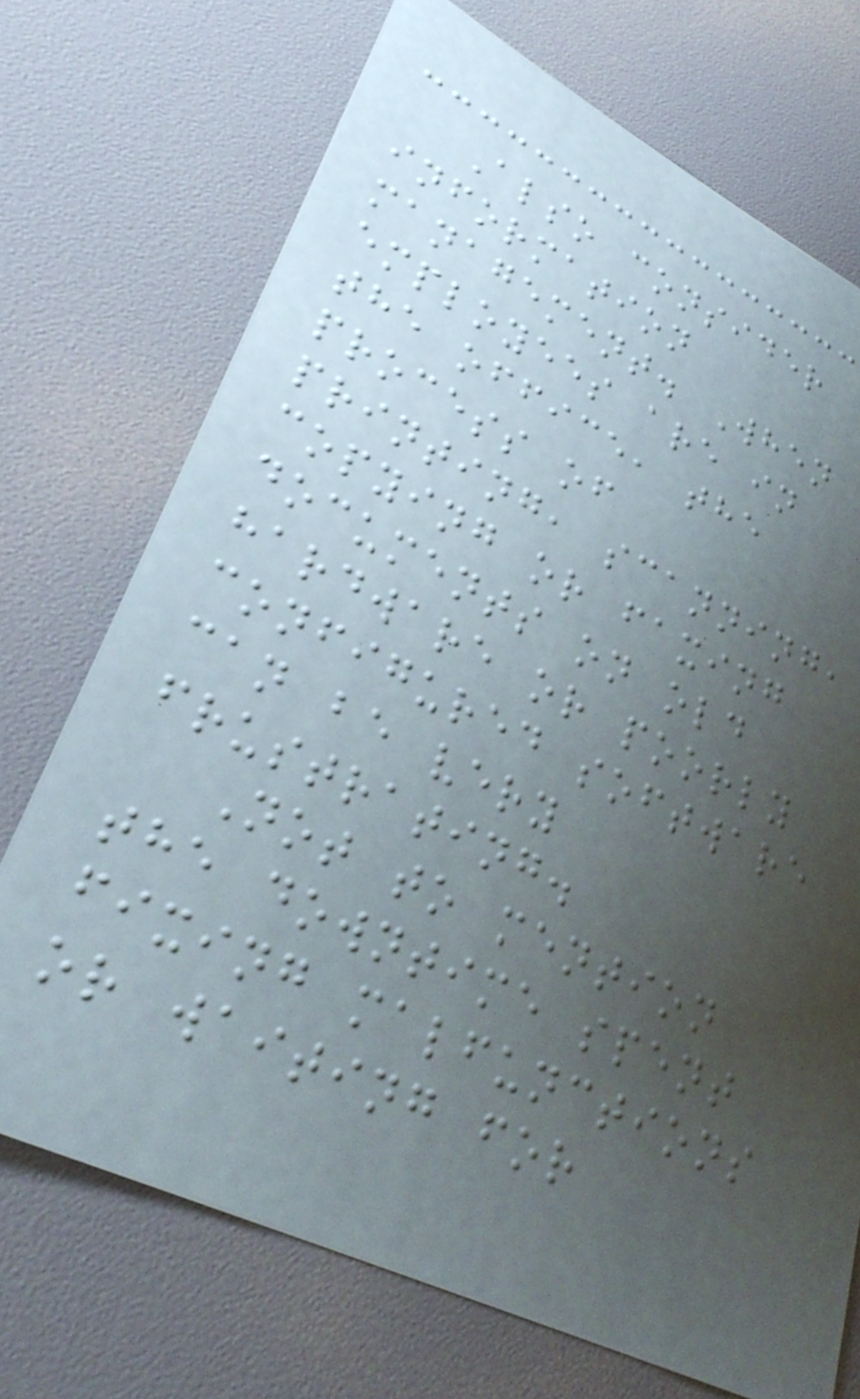Also consider
information
management. When
employees are in
the office, the
process of
printing, scanning,
copying or faxing
documents on old
hardware or poorly
configured software
can be very
frustrating.
Not to mention
the downtime spent
fixing malfunctions
or waiting for
